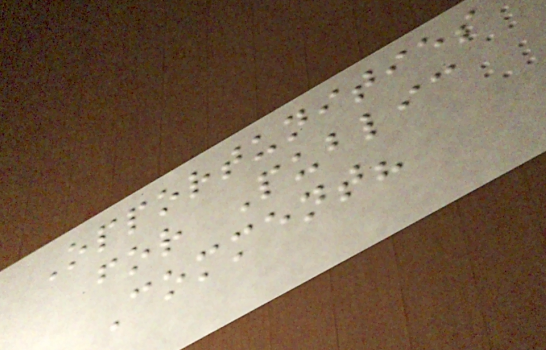Opportunities
for Public
Comment?
